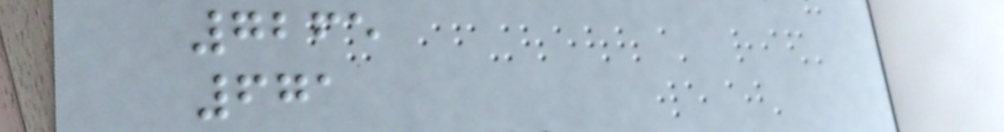7265
671
